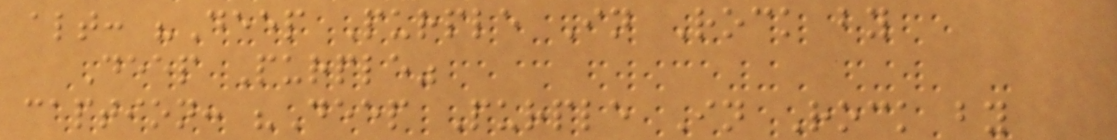alt: "Deep Purple In Rock by
Deep Purple"
caption: "Deep Purple In Rock by
